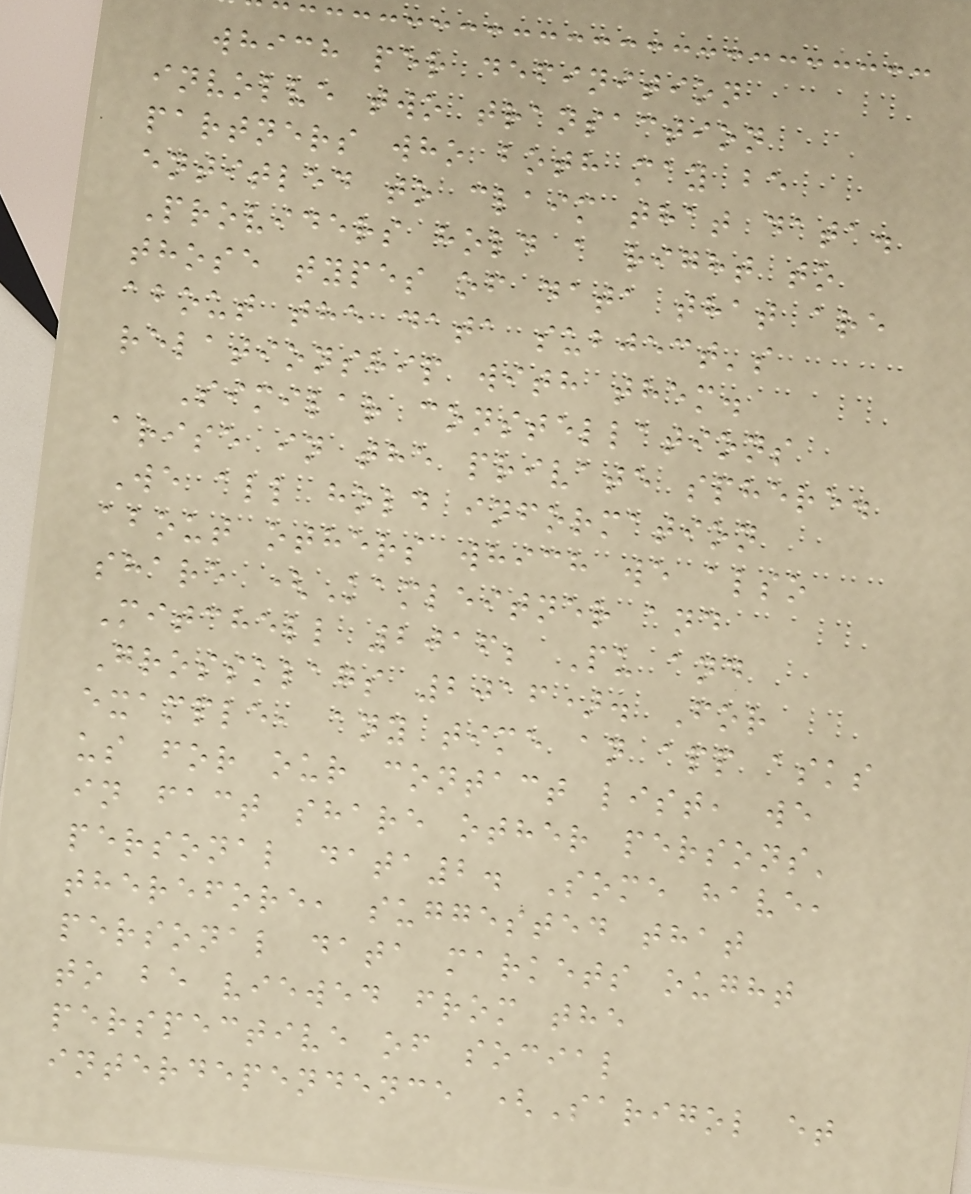which per definition
involve two transaction
partners who both may be
entitled to claim that data.
Providers hold a right to
those types of data that are
about the data subject's
relationship with them.
Similar constellations
arise in the private sphere.
We all hold information
about others which we also
share (Kamleitner and
Mitchell 2016; Pu and
Grossklags 2016). For
example, any time an app asks
us for our contact list, we
in fact share other persons'
personal data2. Some have,
therefore, suggested that
personal data markets ought
to be viewed from the
perspective of social
interdependence (Sarigol et
